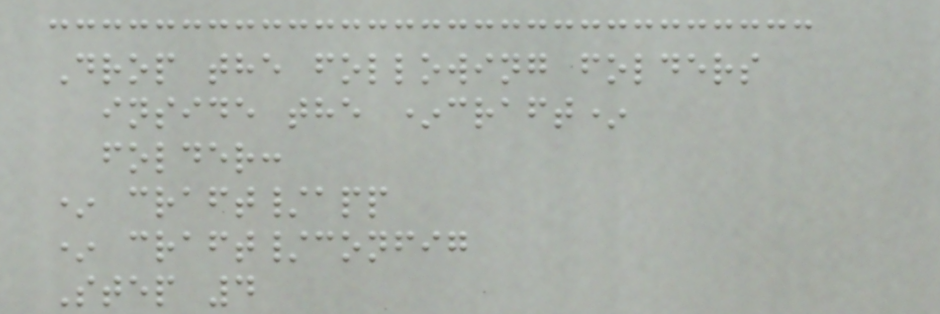Drop the following folders
inside the *craft*
folder:
* craft/app
* craft/config
Step 4
